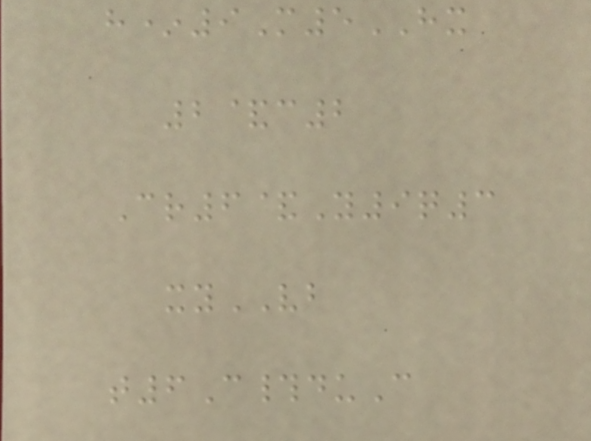h*9M5HX
2&c2
Cr6&Y9q3
xyVB
t6C#duC
